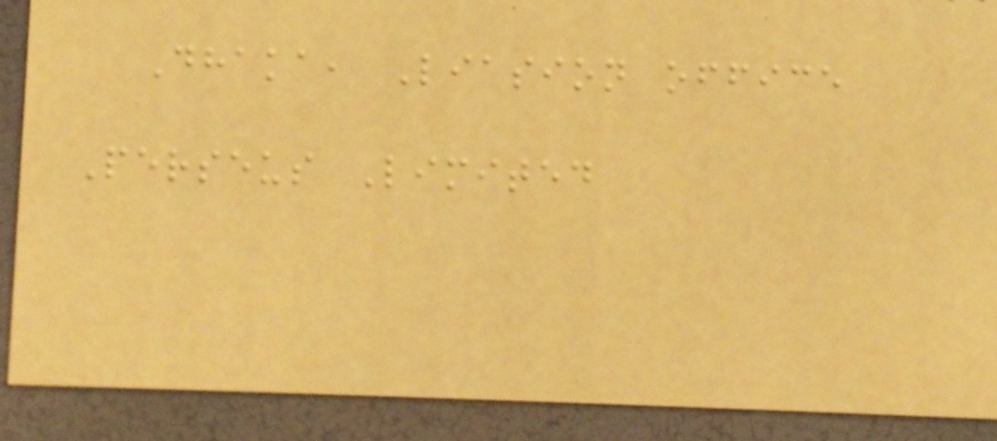Dhaka, Liasion office
Perseus Limited
